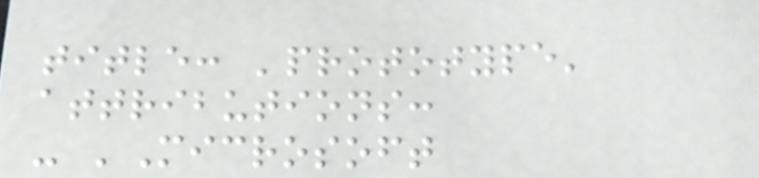title: 'prototype'
attributions:
- 'Microsoft
